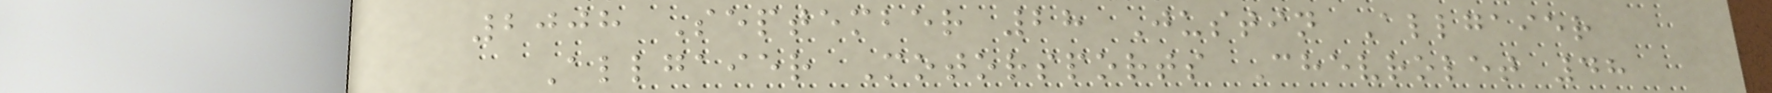2008 September 28 Justin Allgaier
Allgaier Motorsports Chevrolet 48
